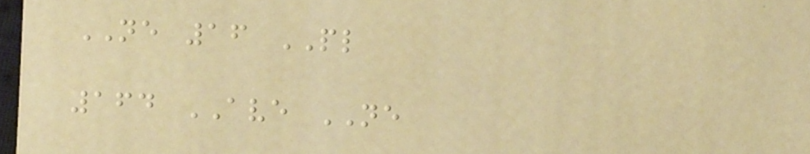NE 16 PL
164 AVE NE
